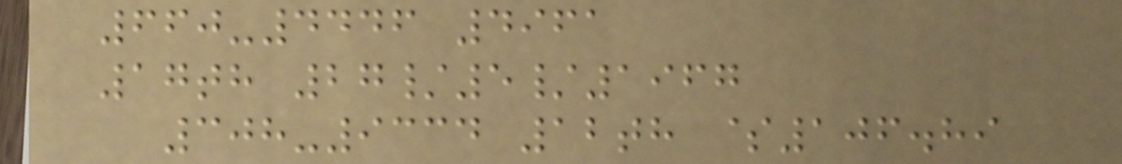660-4446 4961
17th 27/5/1967
308-9334 12th $106.89
